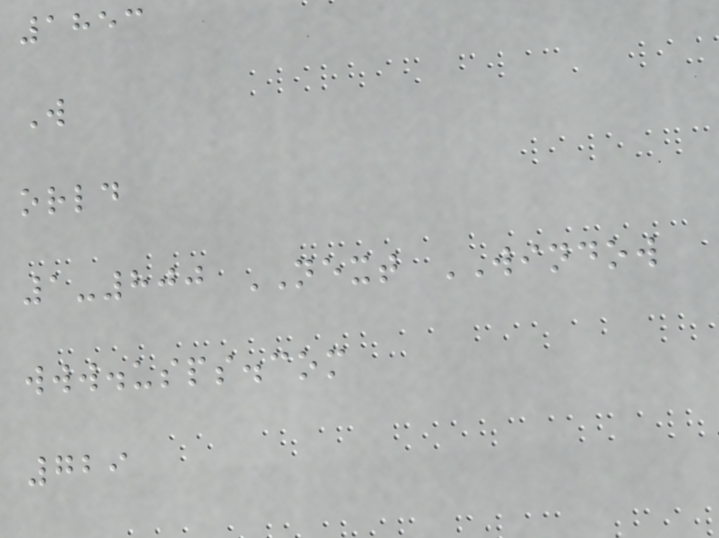1853
W
orld
1-800 NEXT WINDOW
www.usps.com
729
